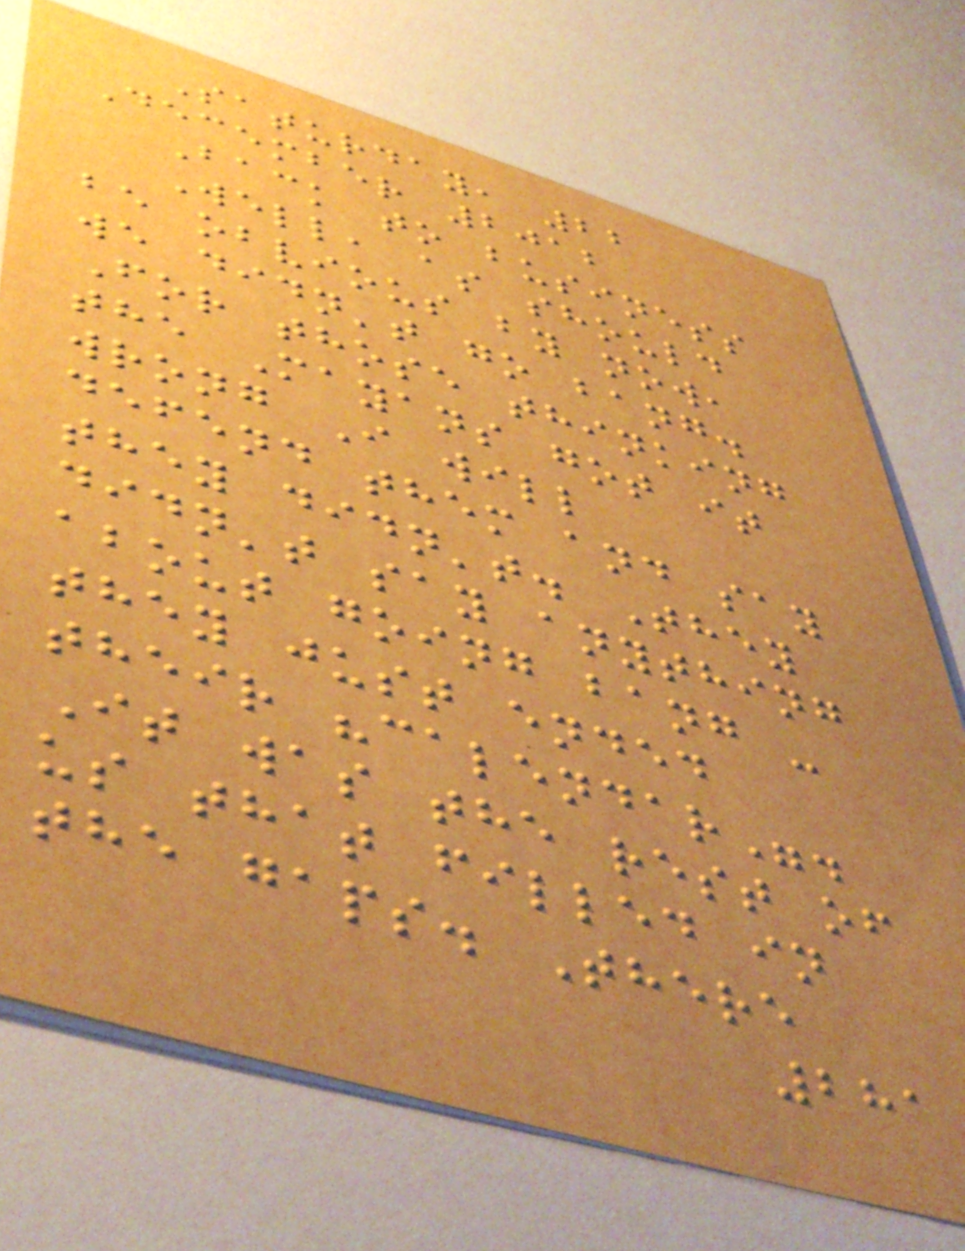Saturday, 22
December 2012
Back to business
Well, as should
be obvious by now,
we didn't go bang.
For those thinking
the Mayans got it
wrong I will
defend them and say
they didn't. They
didn't say anything
about going bang -
they just ended
their "calendar".
It was the rest of
us that filled in
the gaps. There
281
